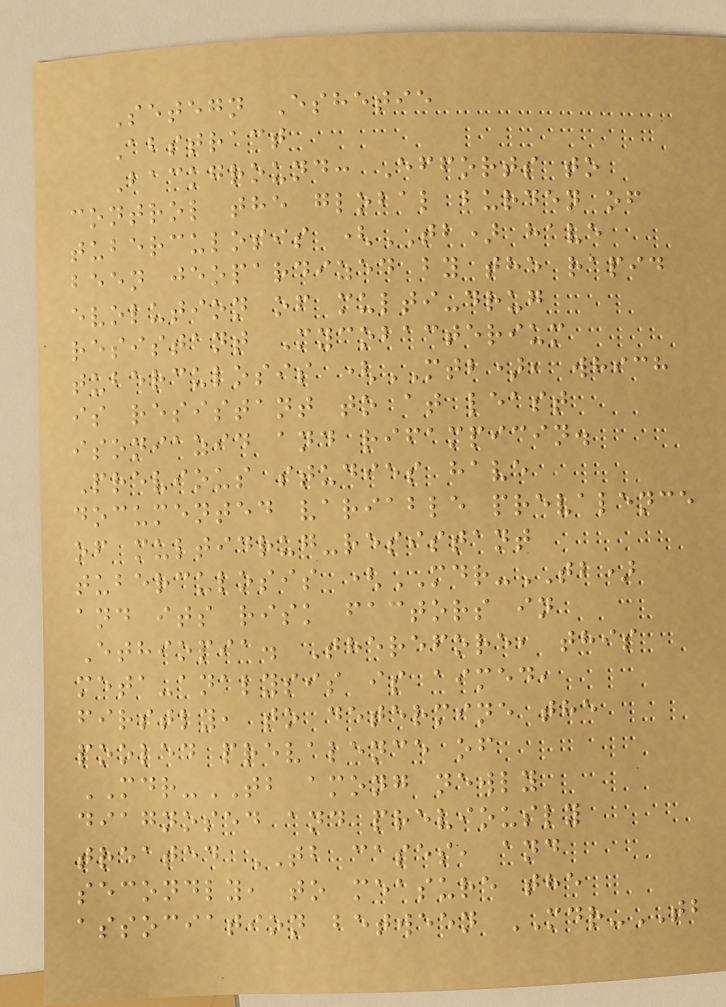Setegn Eshetie
Abstract
Background: Efforts to
control the global burden of
tuberculosis (TB) have
been jeopardized by the rapid
evolution of multi-drug
resistant Mycobacterium
tuberculosis (MTB), which
is resistant to at least
isoniazid and rifampicin.
Previous studies have
documented variable prevalence
of multidrug-resistant
tuberculosis (MDR-TB)
and its risk factors in
Ethiopia. Therefore, this
meta-analysis is aimed,
firstly, to determine the
pooled prevalence of
MDR-TB among newly
diagnosed and previously
treated TB cases, and
secondly, to measure the
association between MDR-TB
